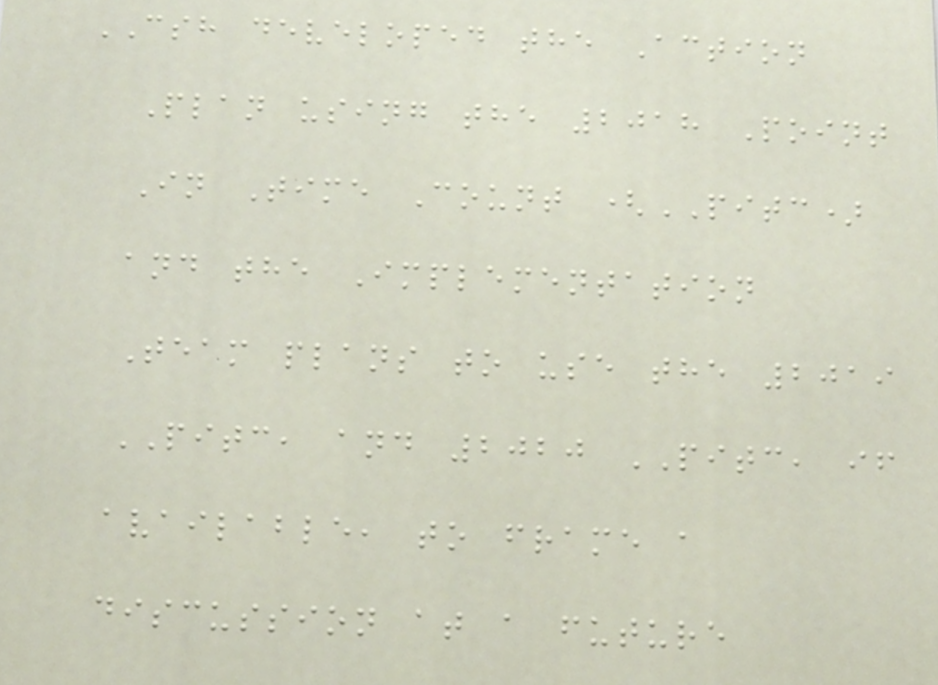CSH developed the Action
Plan using the 2018 Point
In Time Count (PITC)
and the Implementation
Team plans to use the 2019
PITC, and 2020 PITC, if
available, to frame a
discussion at a future
